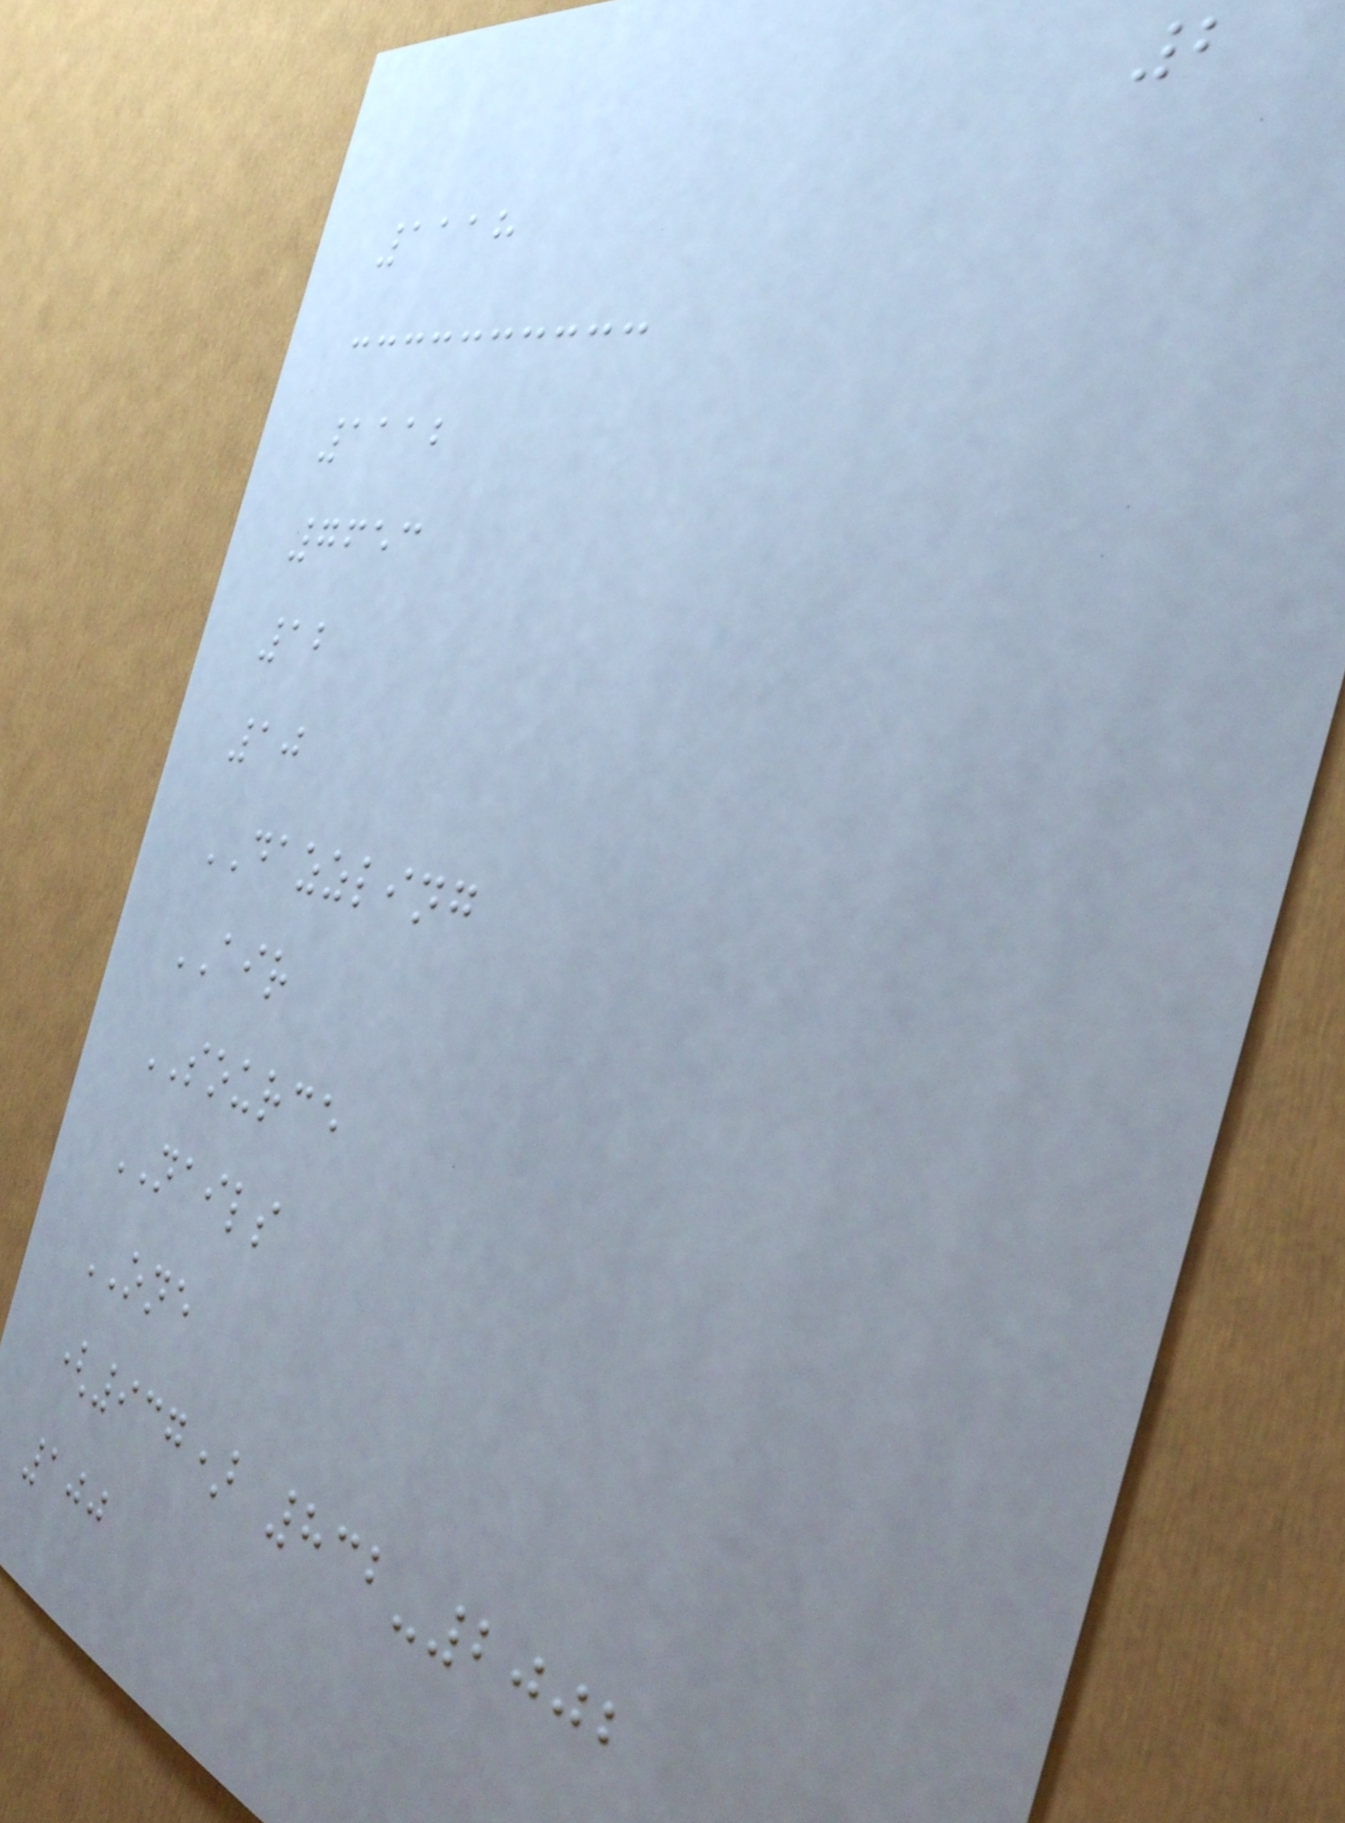2
1118
1112
7653
12
10
DAZZLING
AIR
SOURCE
NAILS
ONE
(937) 832-2002
100
